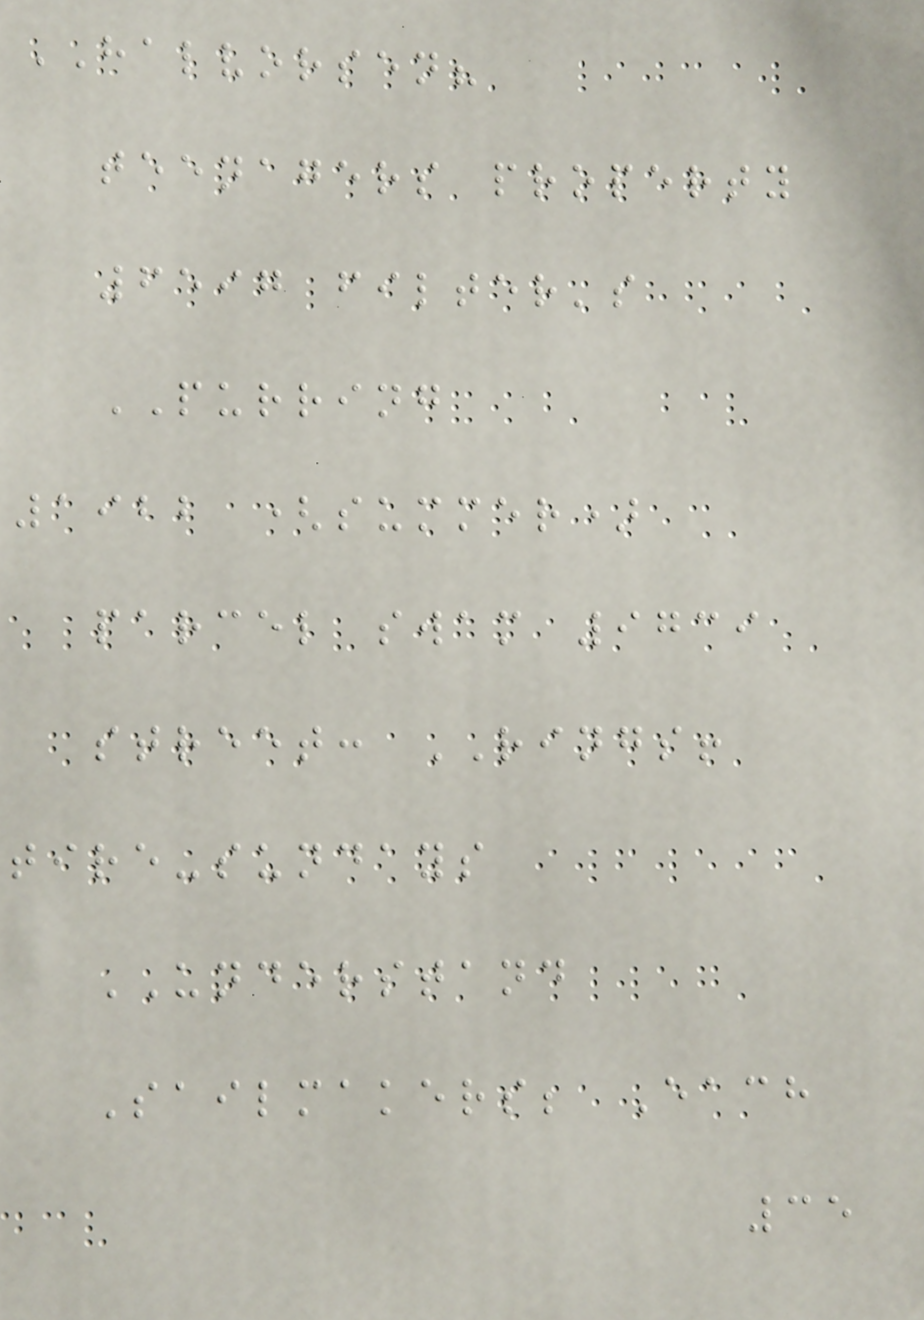HALVORSEN?
teenagers property
6597 filter's
PURRING
1922 (summer)
parcel swam 9739
street: RINGS!
tire-sundays
UNDERSTAND
Sailmakers; Each
35
